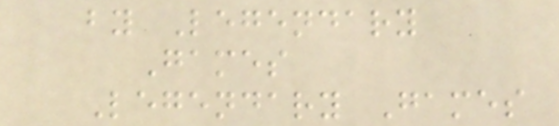by Legendary
Games
Legendary Games
